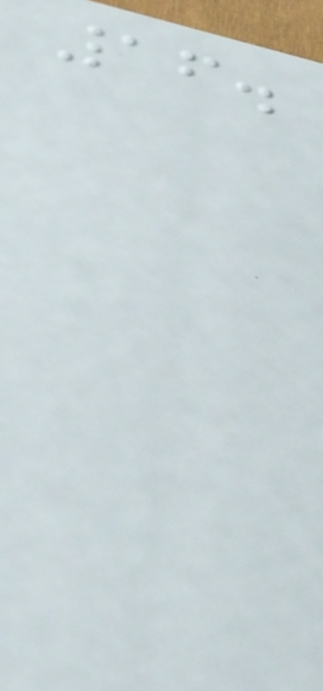16.
